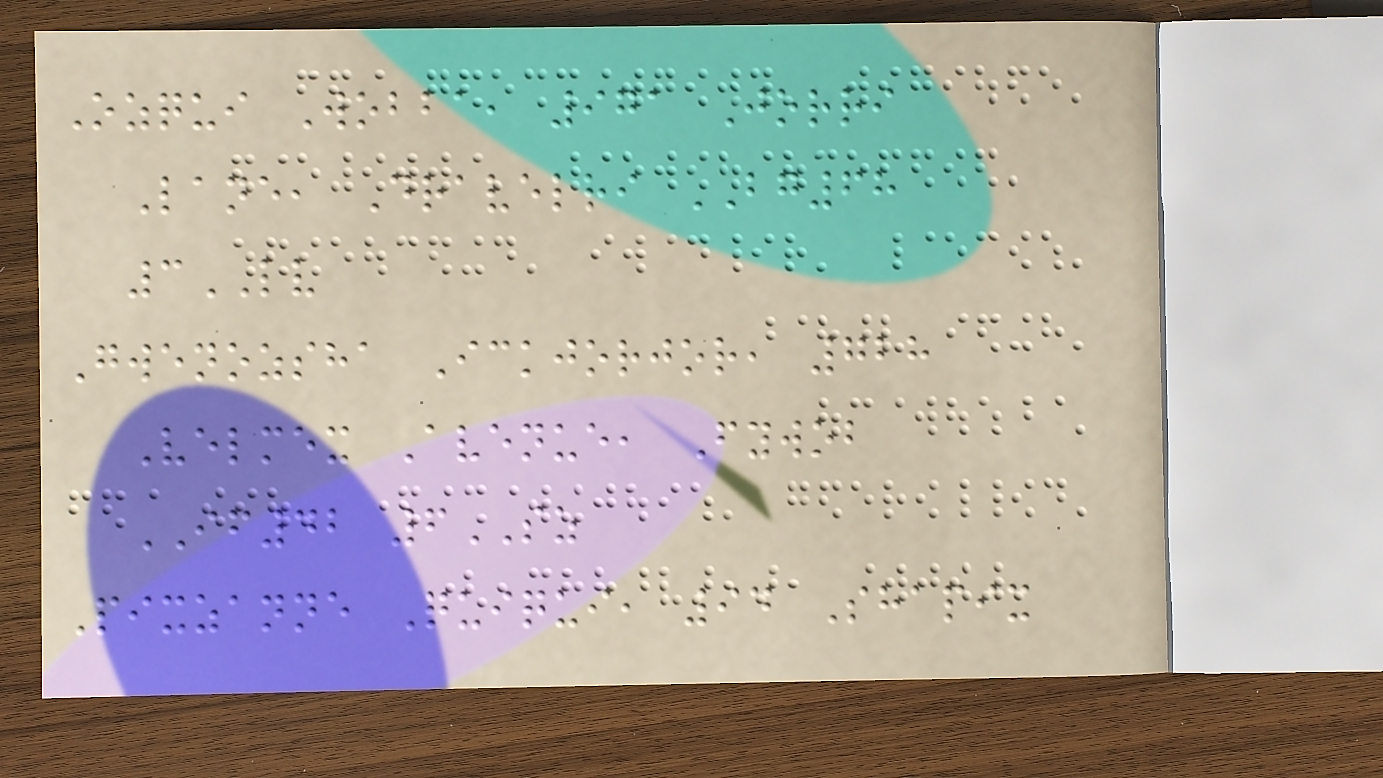Ozqui Wobba, 971 Jorri
Lane, Dravelri BG68
3LV
Gwenozsha Ickjorjor, 728
Velmex Avenue, Fywob
IF42 6SZ
Pixzanne Quiqui, 94 Shapix
